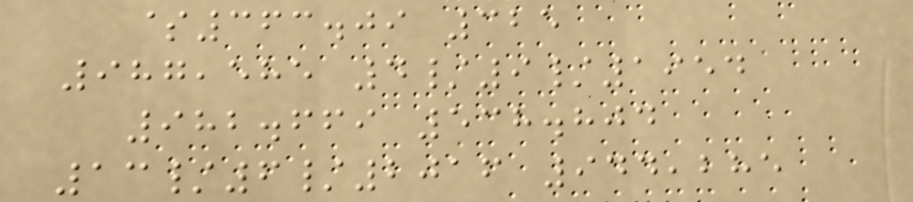$363.09 325
987,585 4/9/1954
982.669 538.804
13/6/2016 944,285
